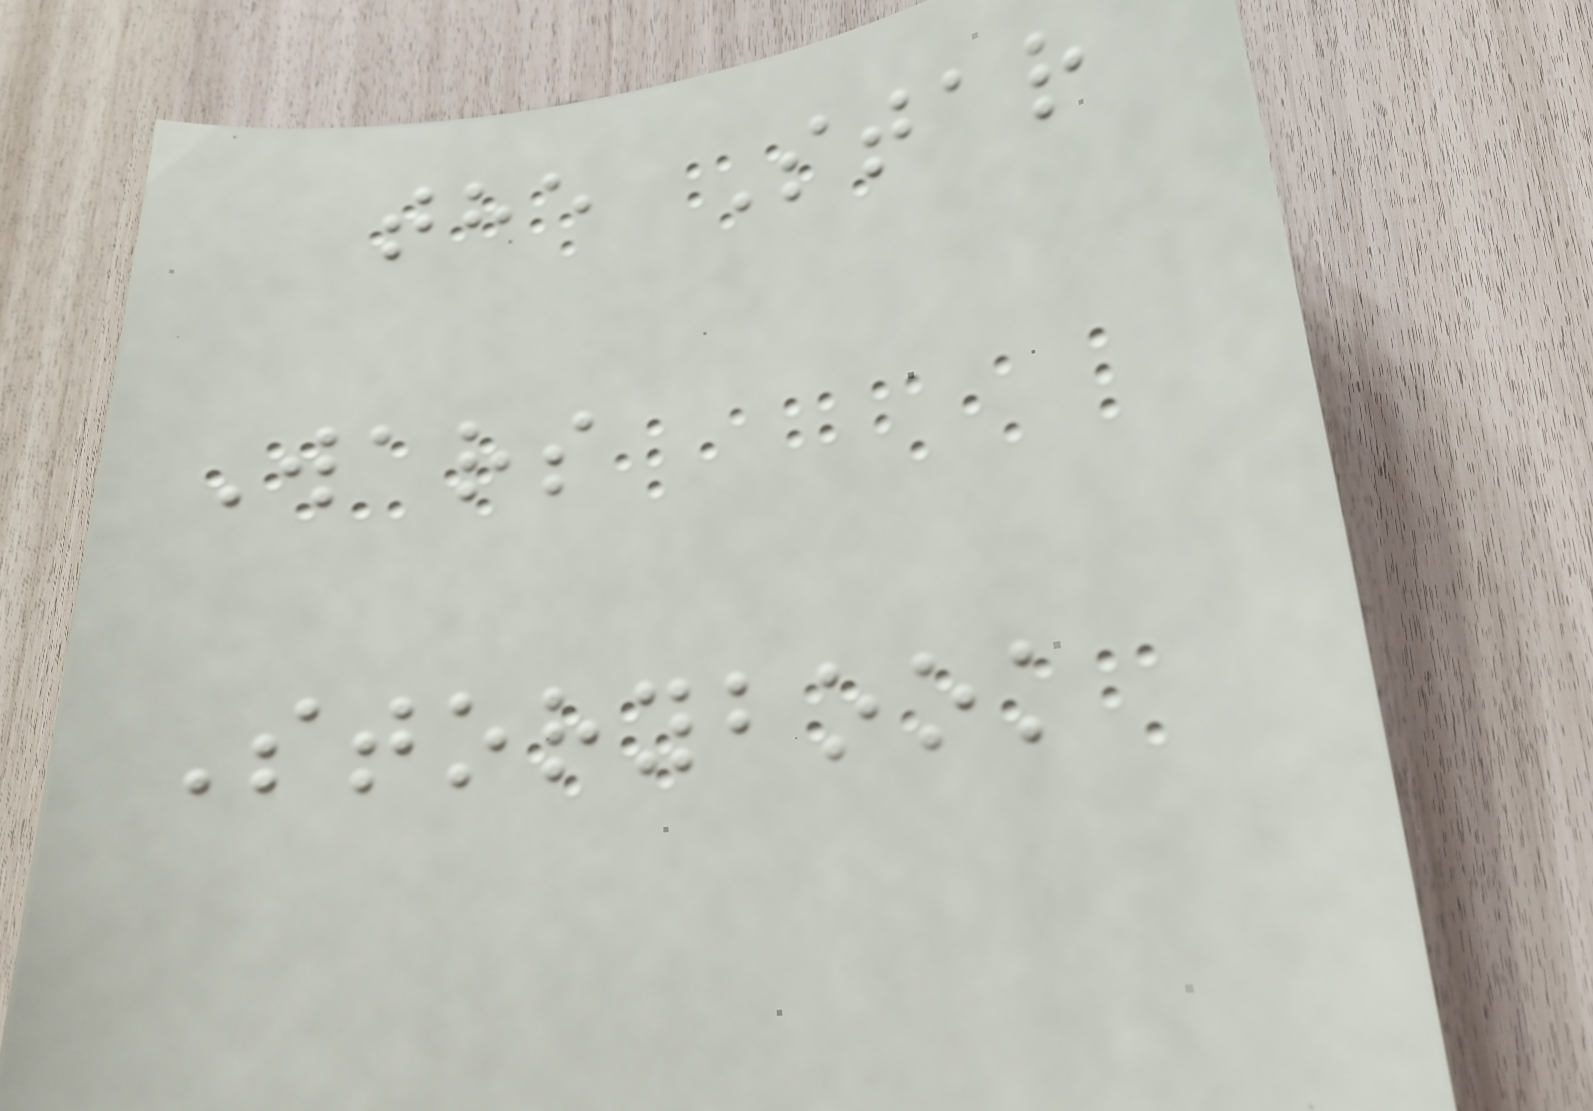the Star
Wars
Storybook
